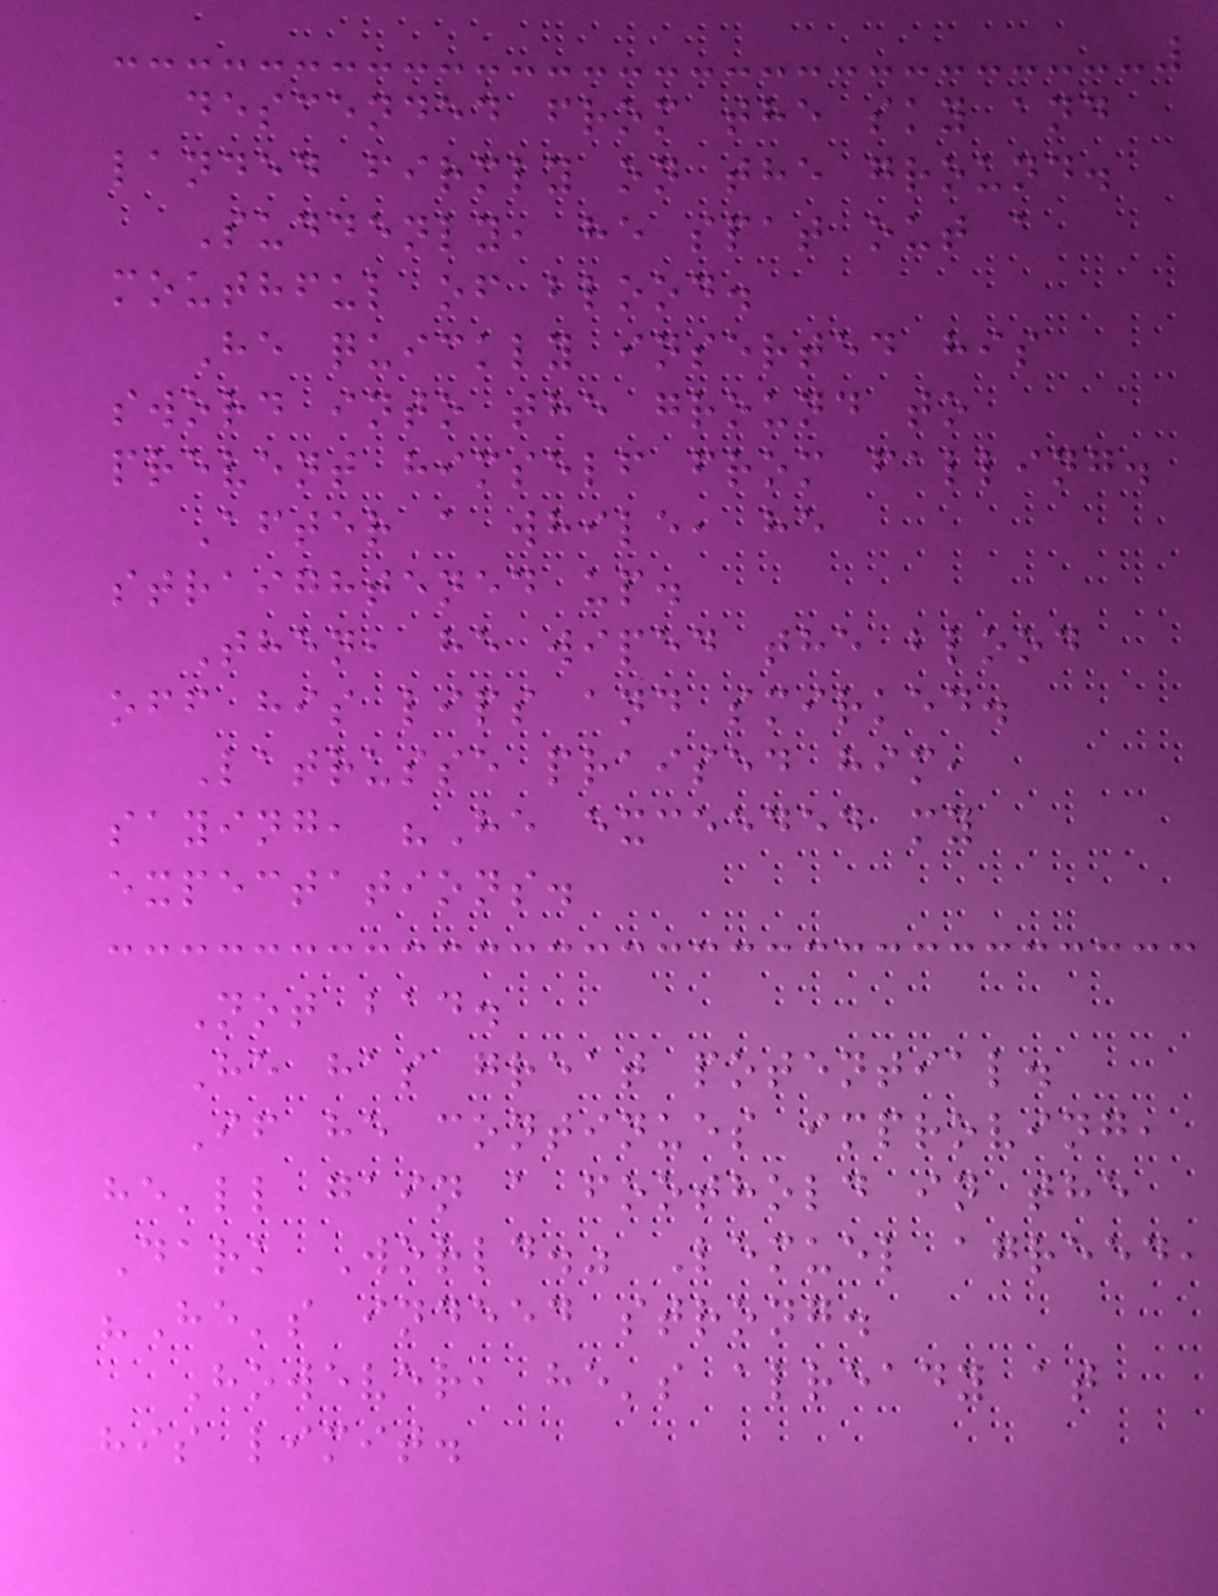descended from the sky and
landed firmly on the ground.
Suddenly, he spat out a
mouthful of blood.
He quickly inserted his
sword into the ground to
prevent himself from falling.
After a while, he
straightened up.
Then, he wiped the blood
off his lips and smirked.
Latrusse praised him,
saying, "He exceeded my
expectations.
Not bad.
He has great potential.
If he continues improving,
he'll gain a foothold in the
Dark World." Lemuel agreed,
"He's indeed strong.
However, he's already at
his limit.
